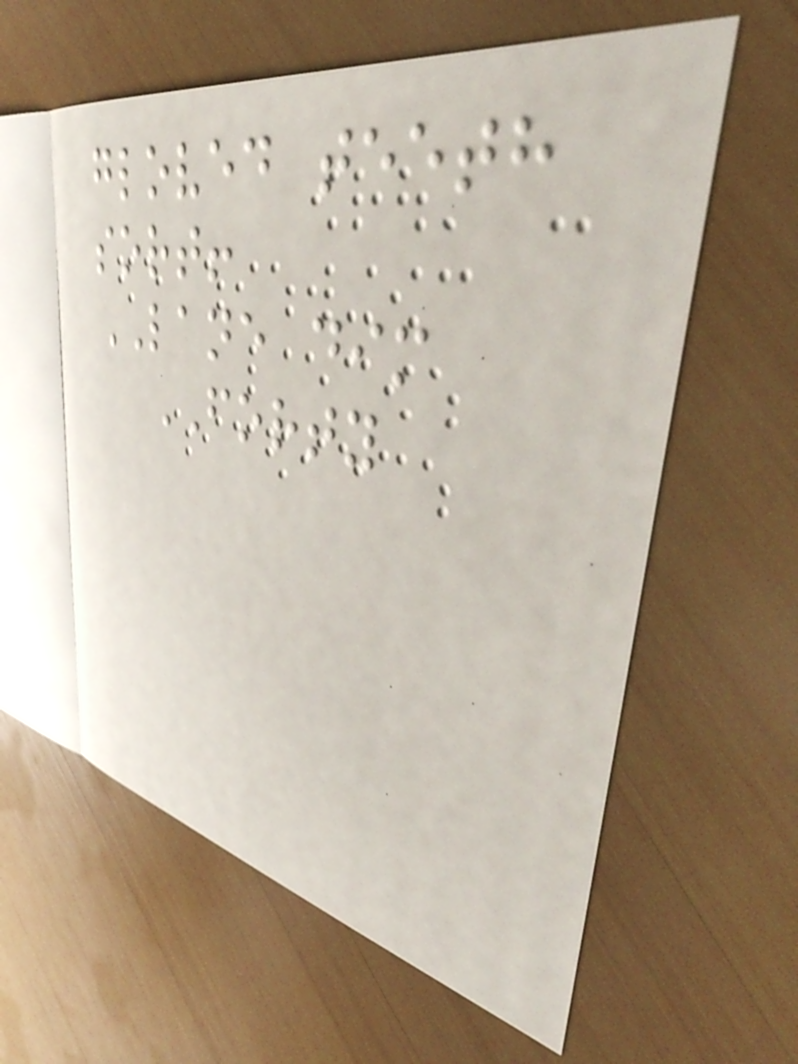gloved teeth
sort!
LANE dim
FORTY
